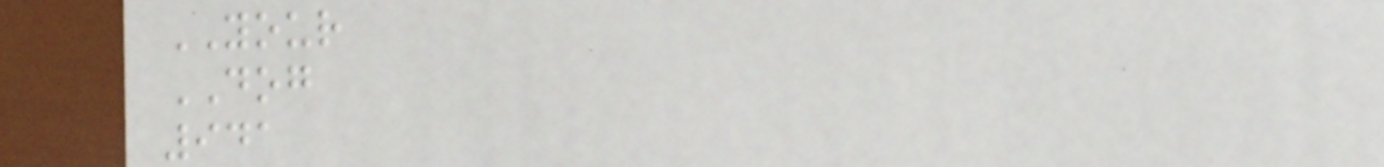YOUR
DOG
941
